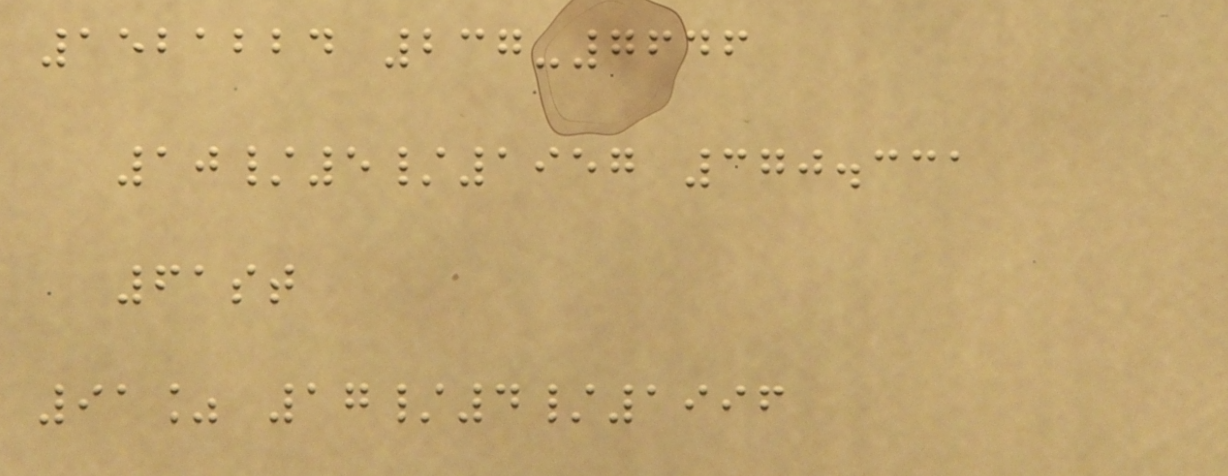1521224 237-7646
10/5/1957 370.331
61st
91% 17/4/1996
